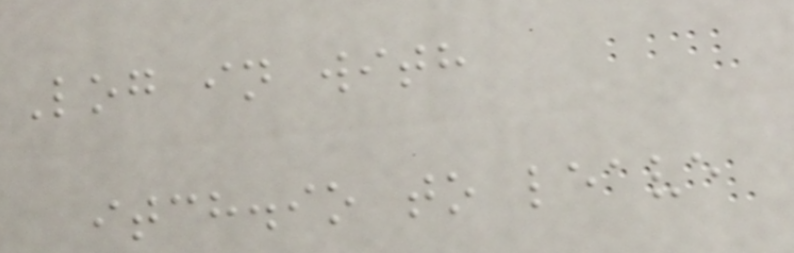Log in with
itch.io to leave
